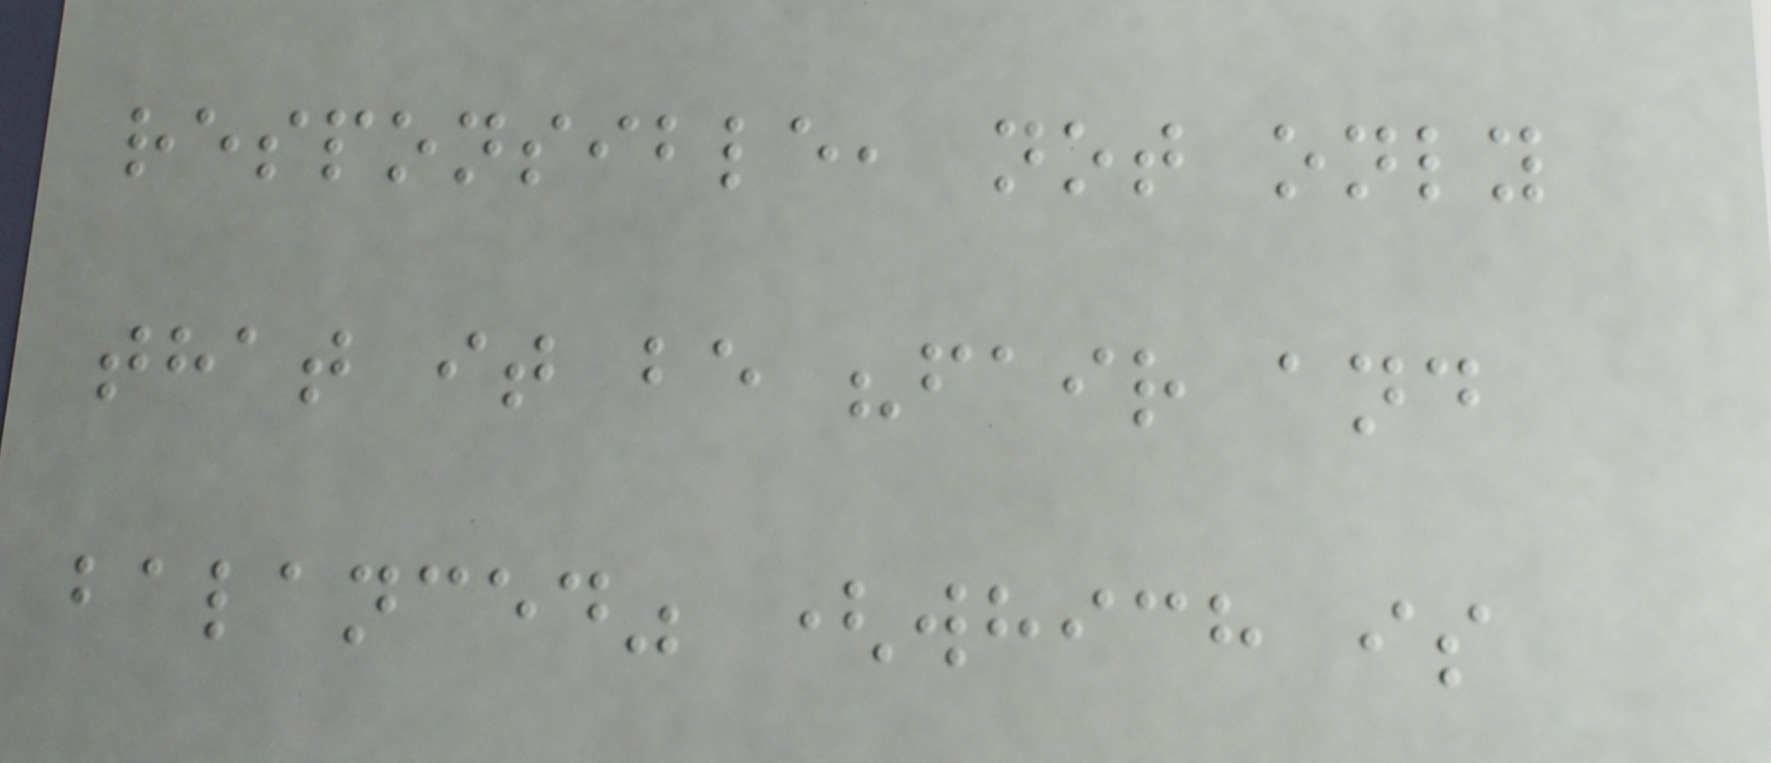responsible, not only
that it be "fair and
balanced" (which is
